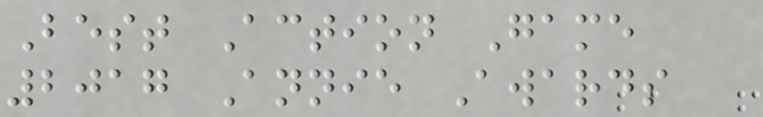Best Action Game
2017 Annie Awards
